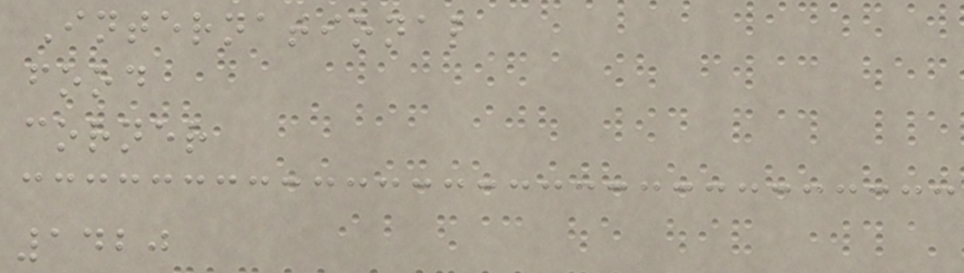International
food
corner
1420
